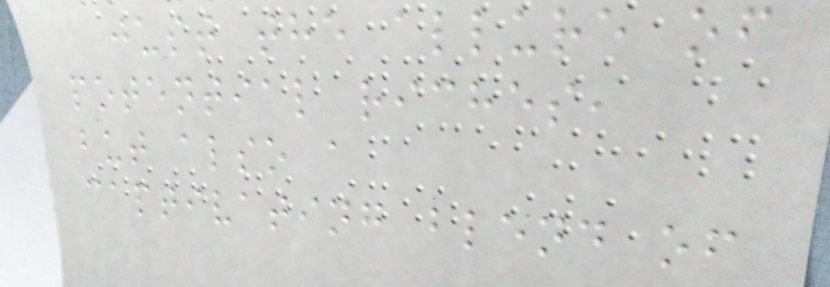just the allure of
potential riches,
but also a
captivating blend of
